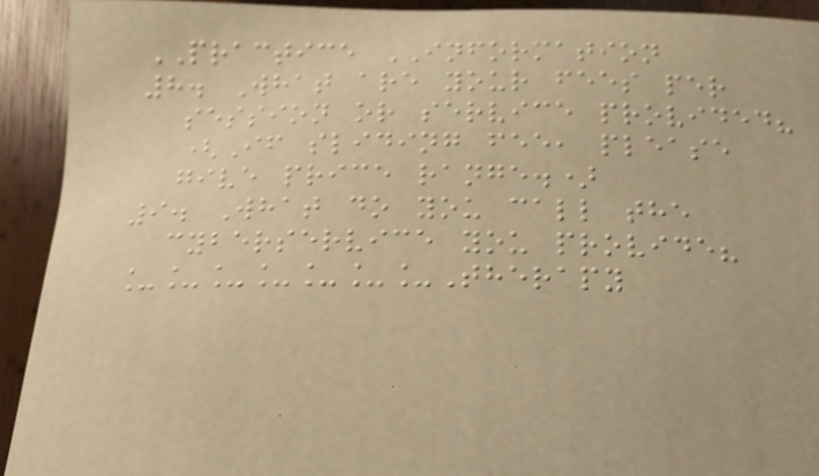PRACTICE INFORMATION
8. What are your fees per
session or service provided?
(If sliding fee, please
give price range.)
9. What do you call the
cyberservice you provide?
_______Therapy
